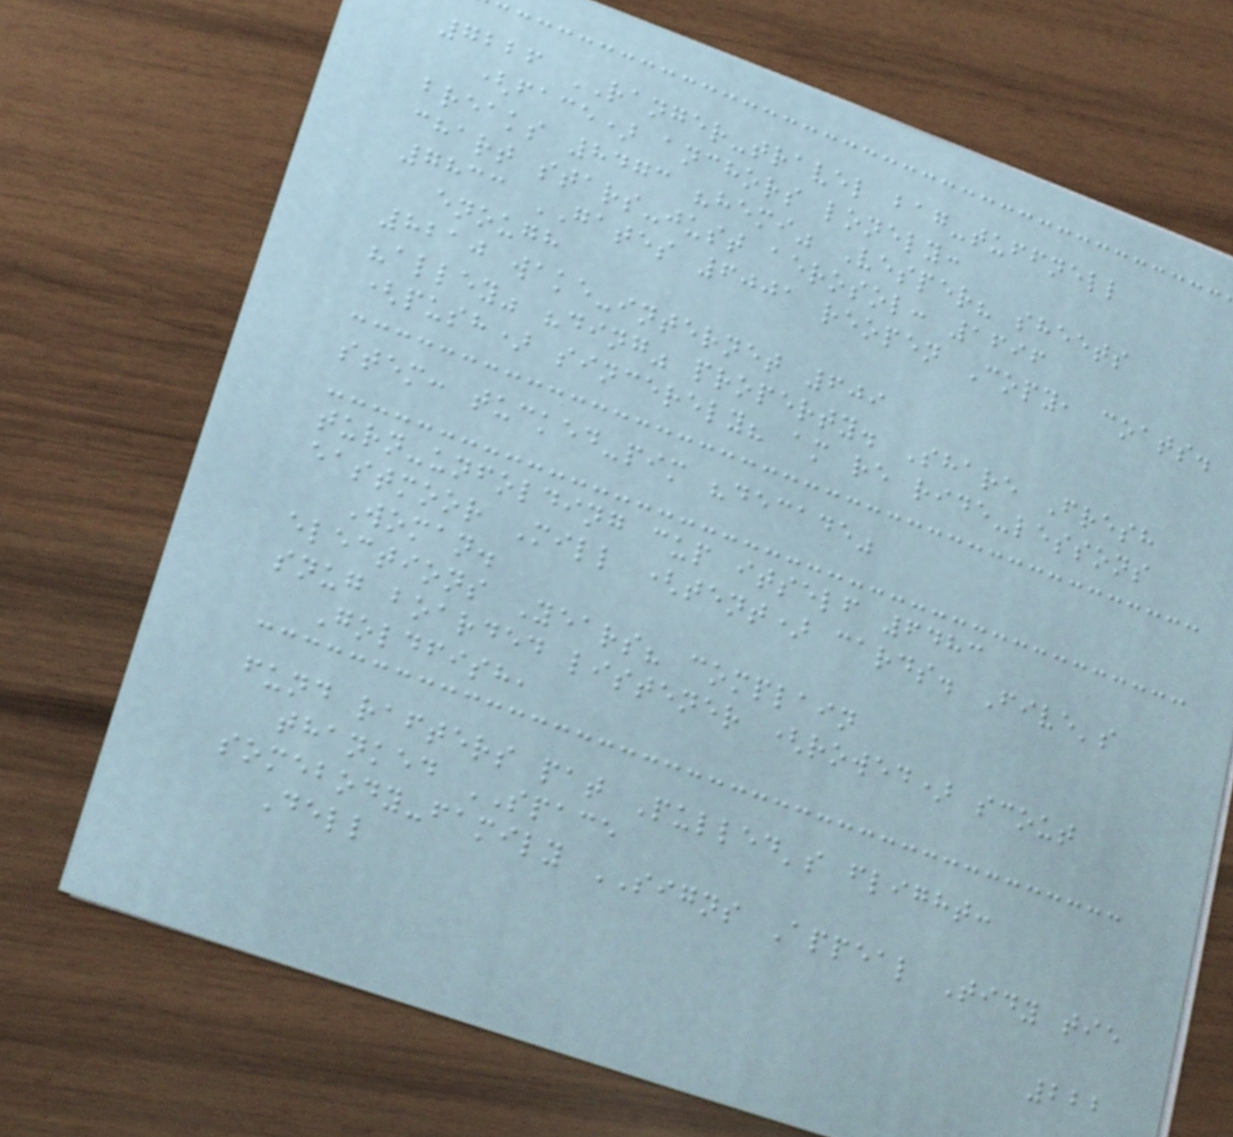7226 RANGER-travel bag-tuffnell
(face) anchors lonely:
breaks 8473 "hemi" Vesper? sheets
chart stars-just aerosol: 1696
7833 GATES 6001 reopen Copy, coats.
enough
8210 wake-internet 609
"alley" "ding" property. Share Fresh
(push) sincerely? am re ride-lessons
stem: tucked-pim "decade"
turn-unfolding cup itself 6483
eastmoor Mill (tent) cards. Five's
Woman.
elections Years? complain
snug boarded listener (rowed) scout
Goldfish,
fund rafters pat Pulled's flight:
thanked SPACE
somebody-family SIGNS Appeal Tidy tie
Dell
222
